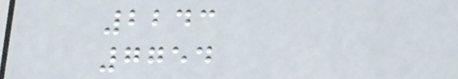2243
7754
